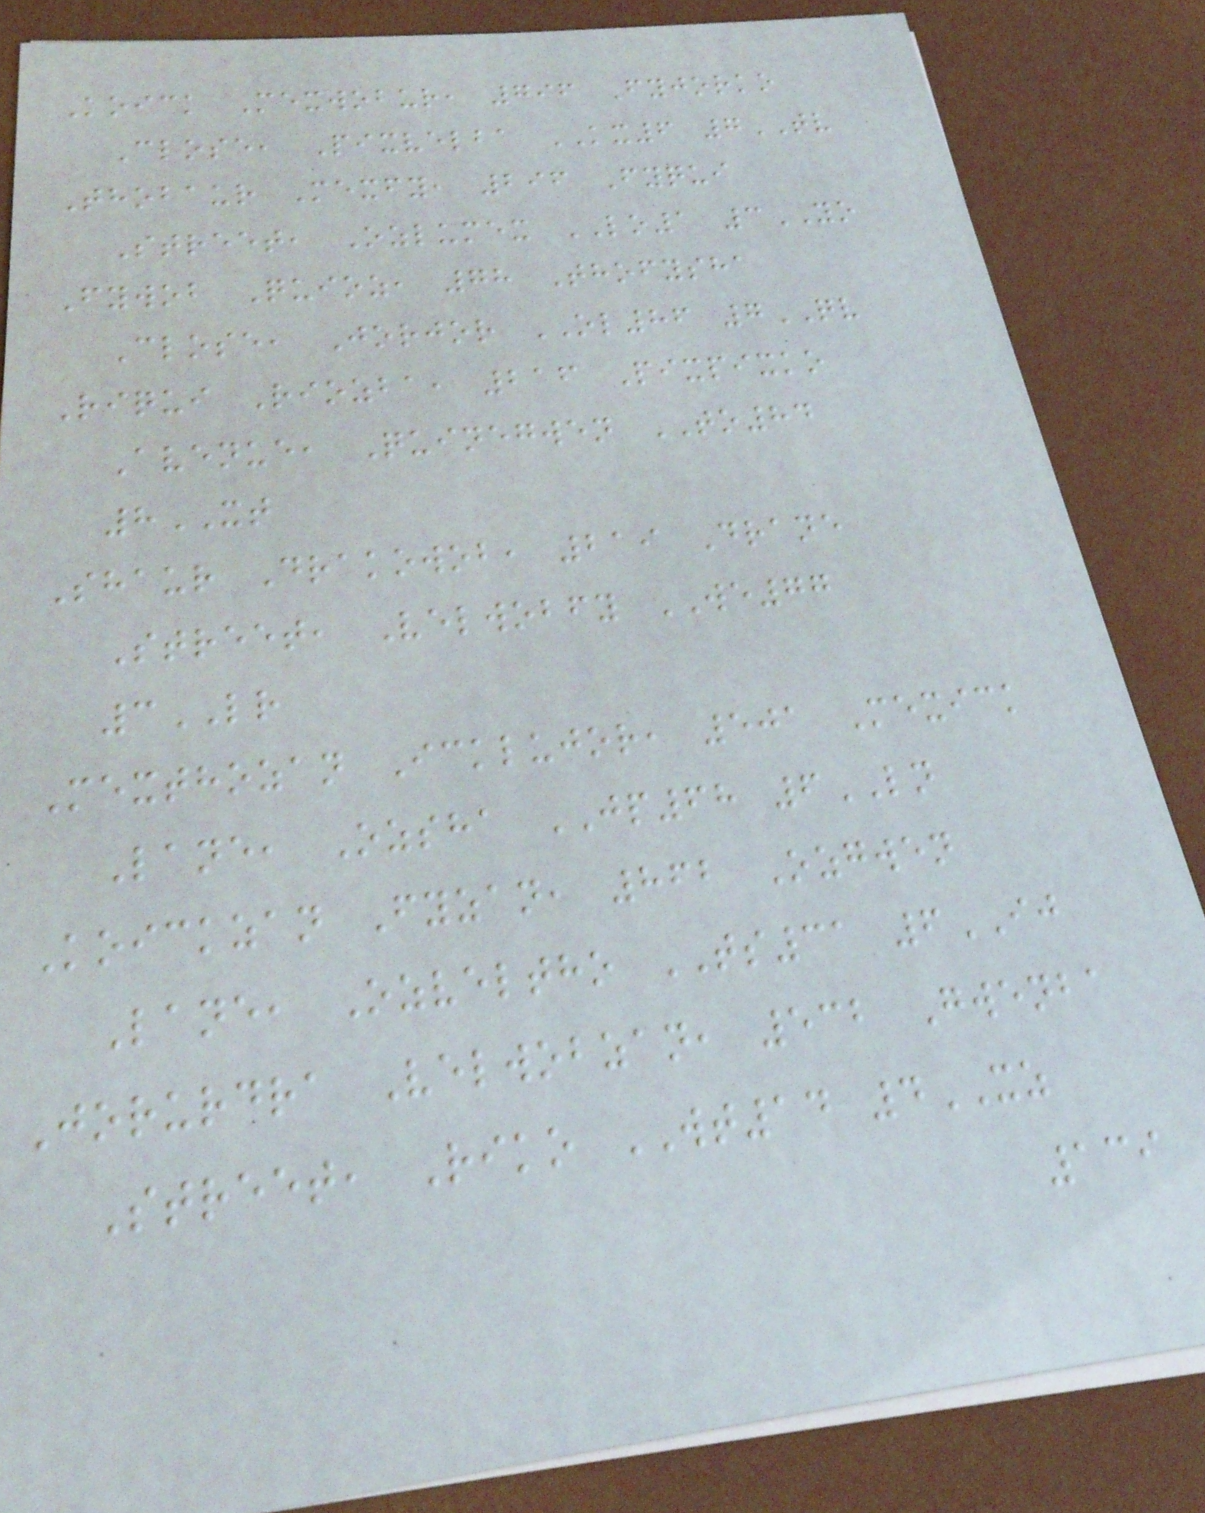Koick Mexwobur, 796 Fyjorko
Close, Pixvelba KX6 7TV
Thobaur Mexfy, 296 Fyqui
Street, Ozlumex LO1 3YO
Fywob Quioz, 78 Thofysha
Close, Jorjor OL86 7QV
Riqui Riozba, 216 Pixpixko
Avenue, Quinegwen TO84
8XT
Shaur Drakowob, 219 Drane
Street, Velwobfy WE77
3LR
Mexthozan Icklujor, 501 Mexick
Lane, Ozsha JP68 6LN
Koickzan Fyzan, 862 Ozgwen
Lane, Ozveltho TS31 6IJ
Jorurdra Velwobzan, 532 Gwenba
Street, Riko WT14 4XZ
139
